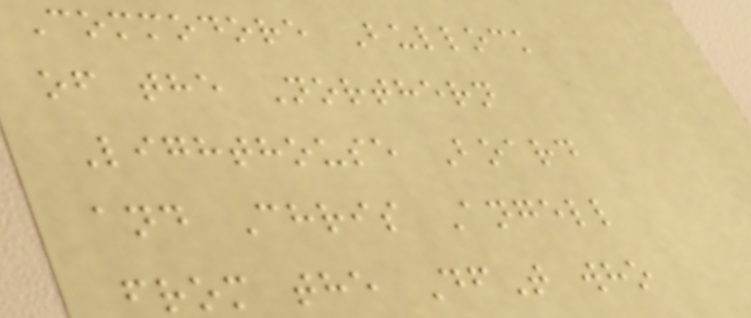Commodore Bullock
of the Northern
Lighthouse Board
and Chris Angell
from the DfT who
